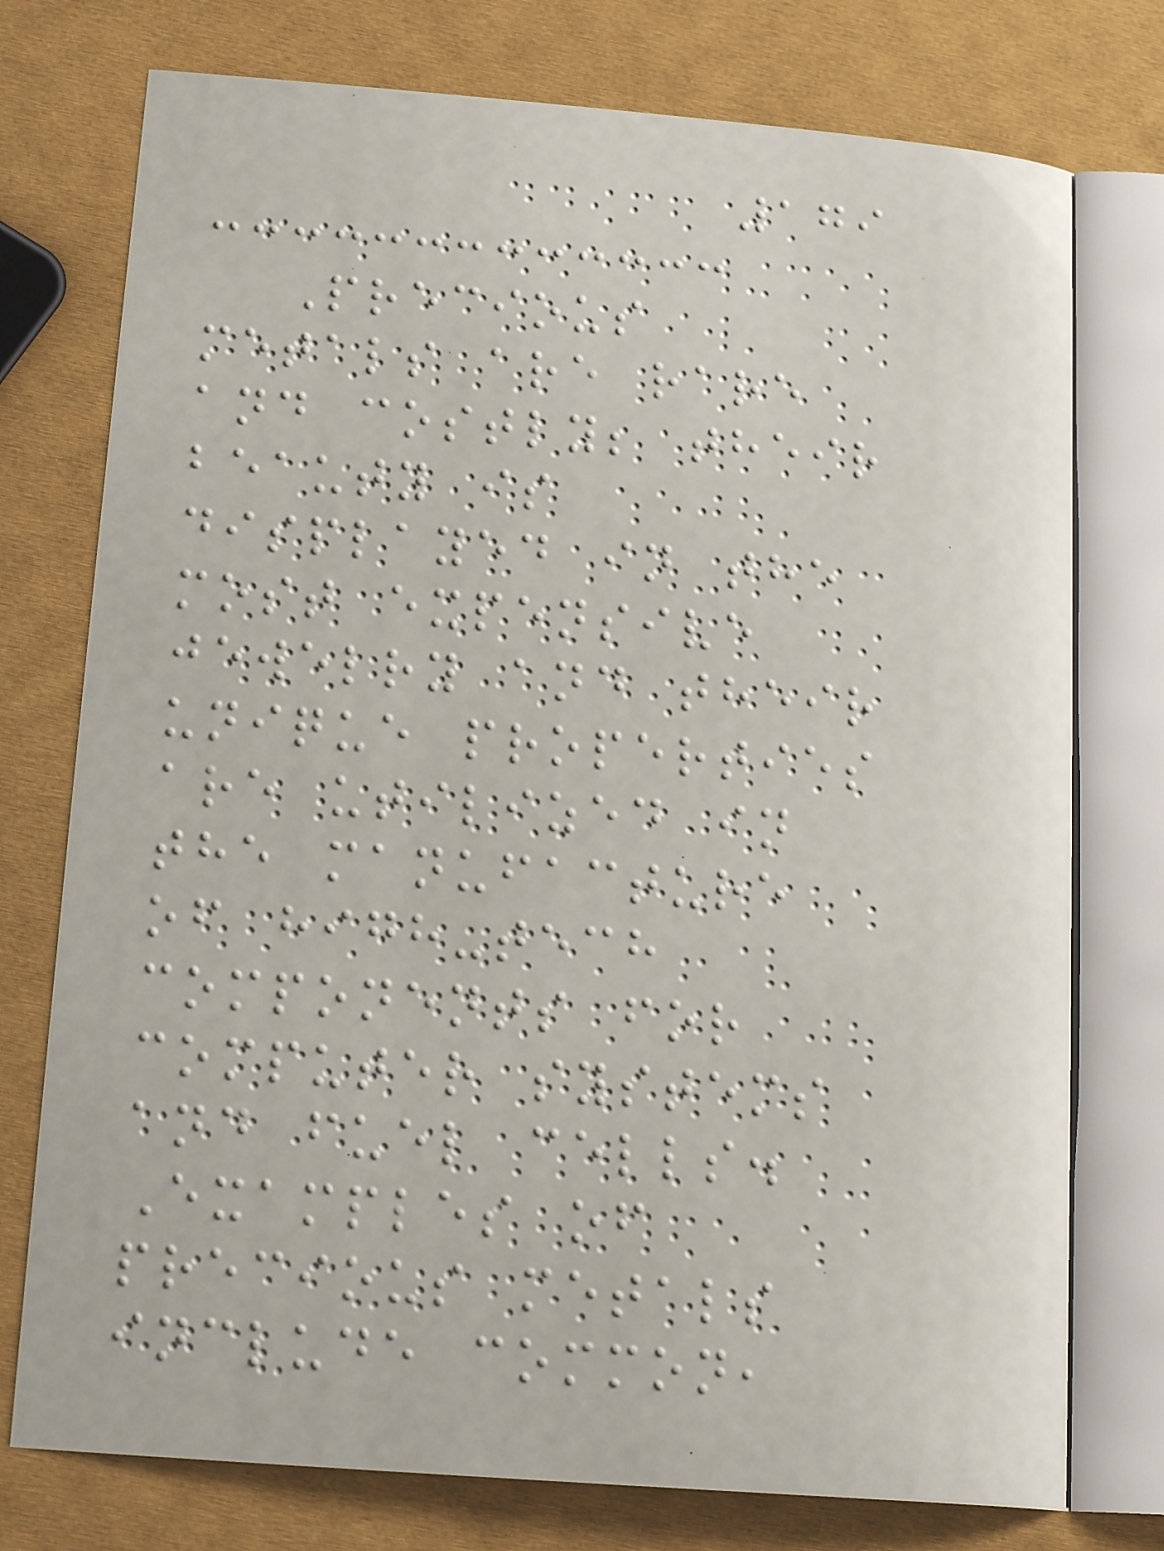179
Precious
metals are rare
and costly; their
beauty is
displayed in the
most expensive
jewelry and their
unique properties
are utilized in
the manufacture
of high-tech
components for
computer systems
and fuel cells.
Examples of
precious metals
include common,
